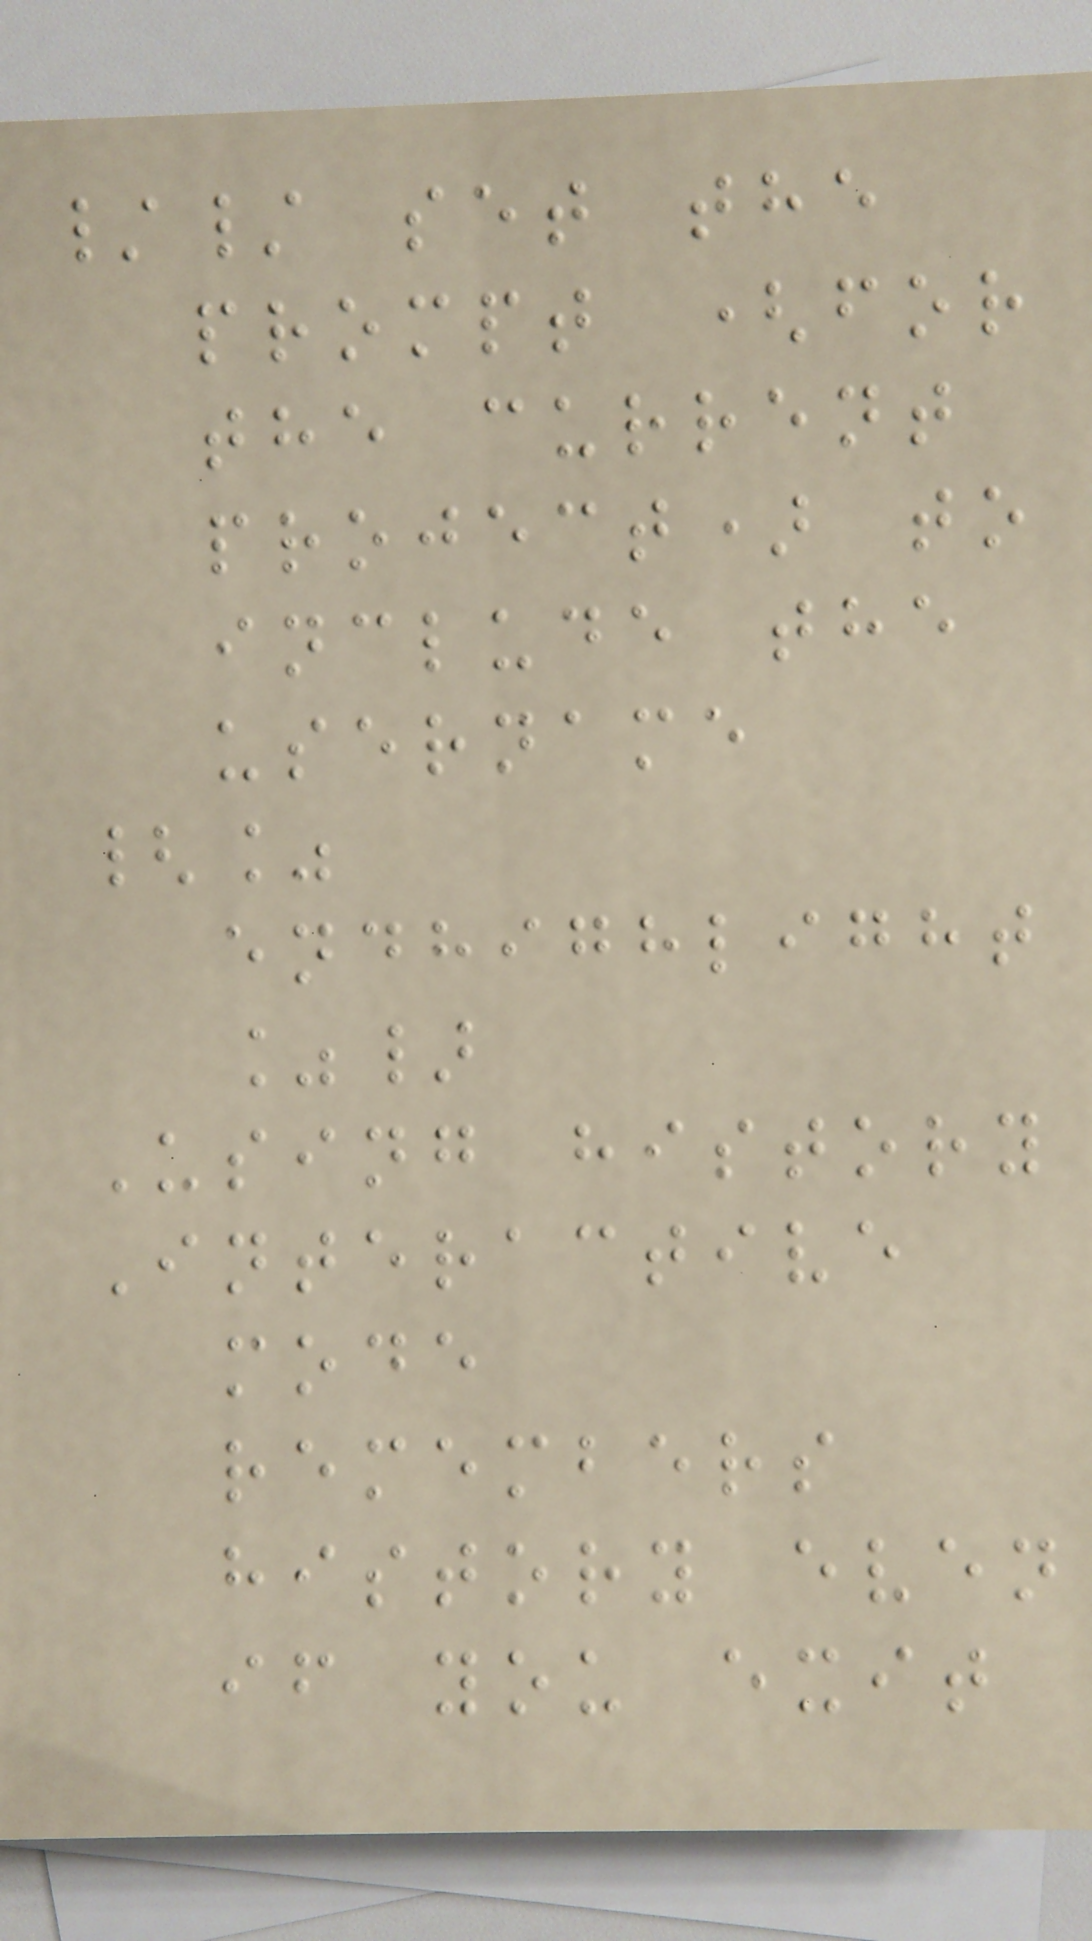// set the
prompt (for
the current
project) to
include the
username
{%
endhighlight
%}
Using history
Interactive
mode
remembers
history even
if you exit
